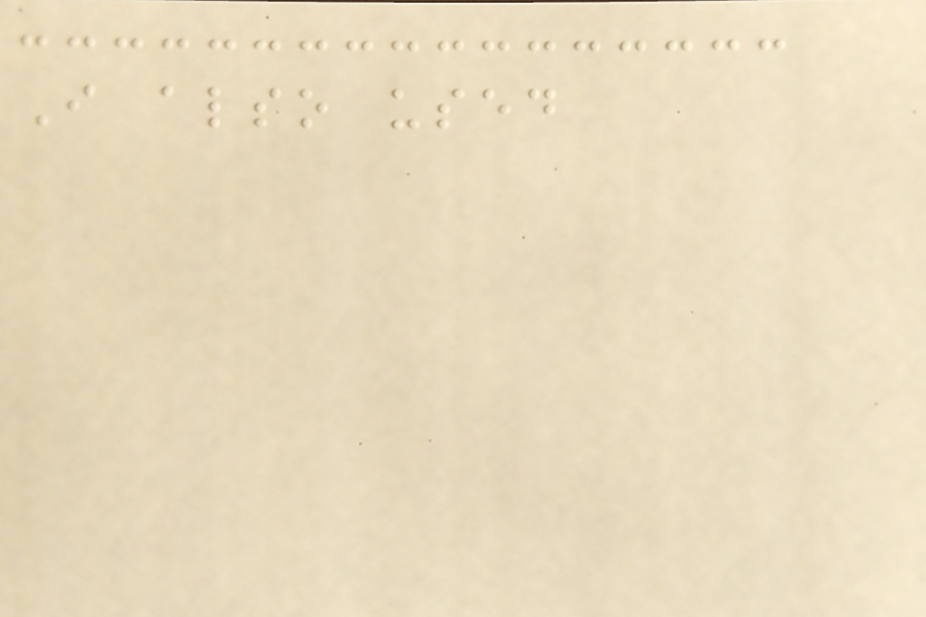I also used
